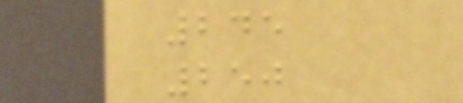245
250
